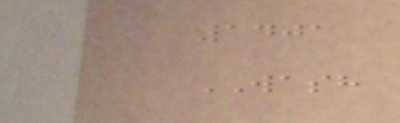1401
WASH
